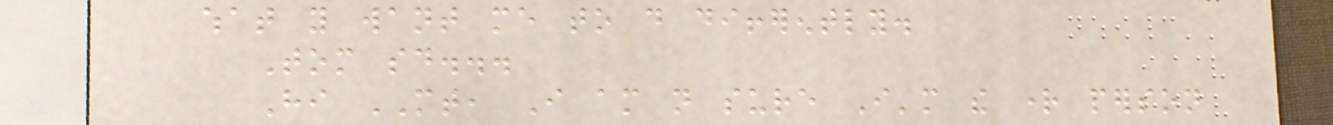what you want me to do differently.
Tom said...
Hi MT, I am not sure I'm the right person
